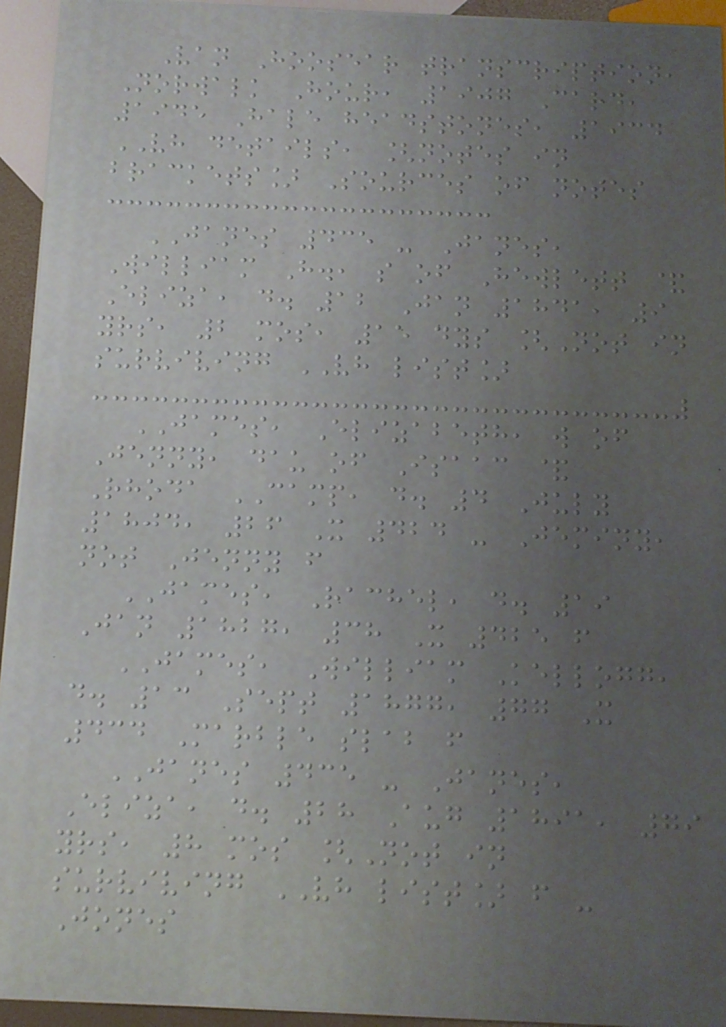Van Hoosear transcription,
Norwalk Hour, 1907 Card,
1945 Hale headstones, 1934
VH details, [notes in
brackets] Sources of notes
JANES 435 - Janes,
William H., s of Hewlett &
Eliza, d. 12 Jan 1841, 9
yrs, 2 mos, 15 dys [Not in
surviving VH list]
JAMES, Elizabeth, w of
Jenny, dau of Isaac &
Rhoda CAMP, d. 4 July
1804, 26 X 424 - Jeminy,
not Jenny f
JAMES, Rachel, d. 19
Jan 1827, 38 X 425 f
JAMES, William Kellogg,
d. 13 Sept 1877, 77 X
434 Marble slab f
JANES 435 - Janes,
Eliza, d. 28 Aug 1891, 79
yrs, 8 mos [Not in
surviving VH list] f -
Jones
